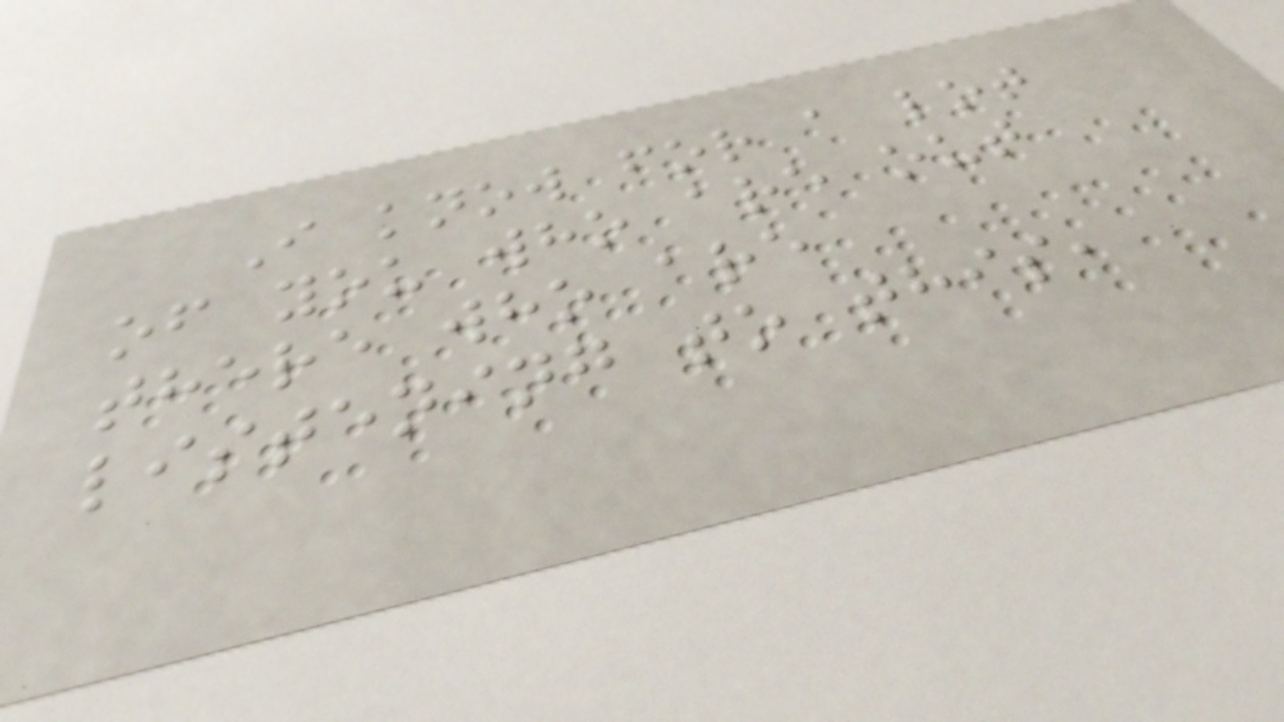I know for a lot
of you who are out
there who are
listening to this,
